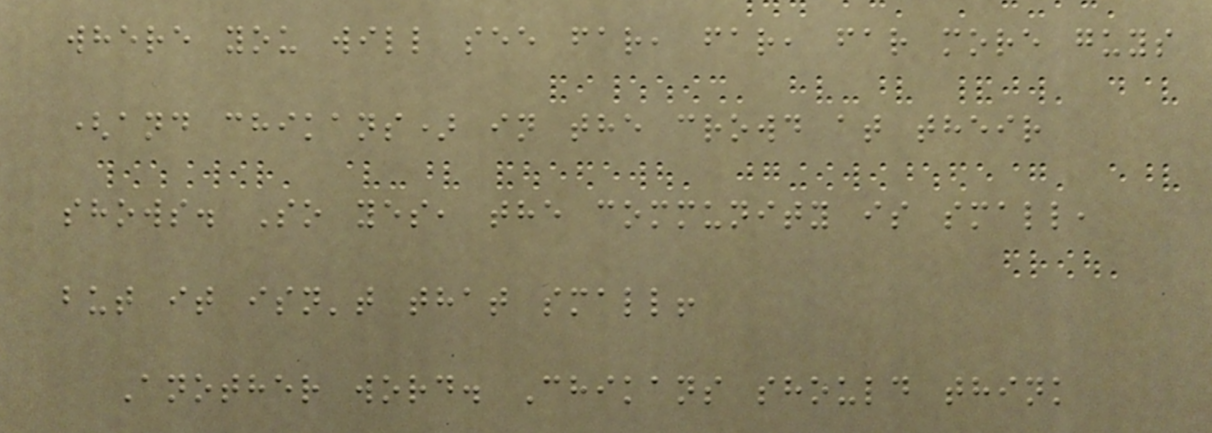where you will see far, far, far more guys
(and chikans) in the crowd at their
shows. So yes, the community is small,
but it isn't that small!
Another word. Chikans should think
